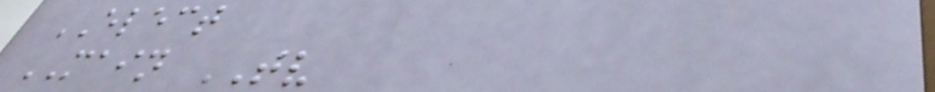ELECT
MAIN TV
